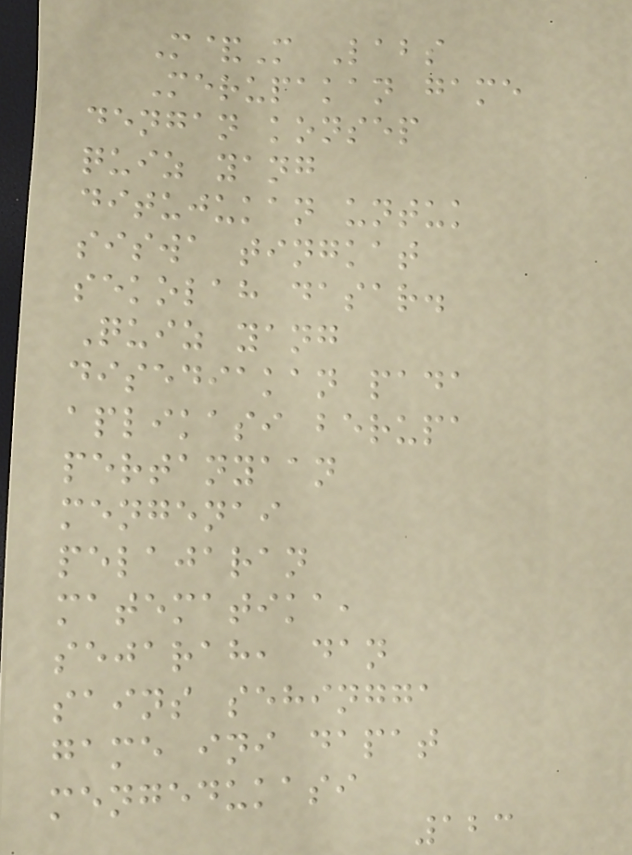M&M Labs
Merupakan game
dengan konsep
quiz yang
ditujukan untuk
siswa tingkat
sekolah dasar.
Quiz yang
disediakan pada
aplikasi berupa
pertanyaan
mengenai
pelajaran
matematika,
sejarah, dan
sains sehingga
game ini dapat
mengedukasi
123
